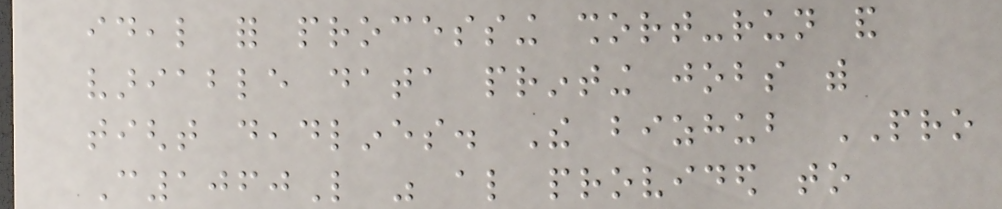ideal for processing short-run and
variable data printing jobs with
tight deadlines. The bizhub PRO
C1060L was also provided to
